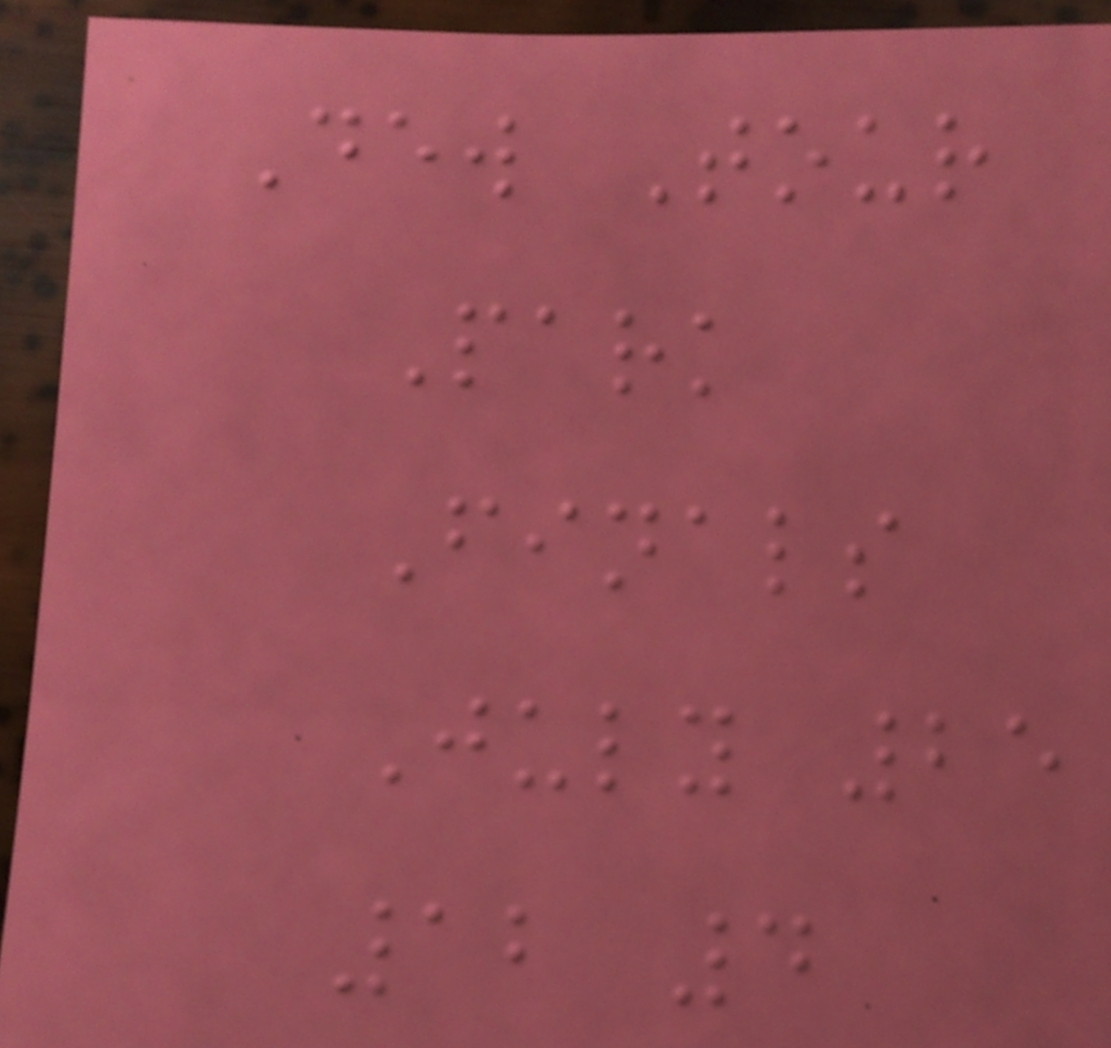Dew Tour
Park
Finals
July 25
12 4
